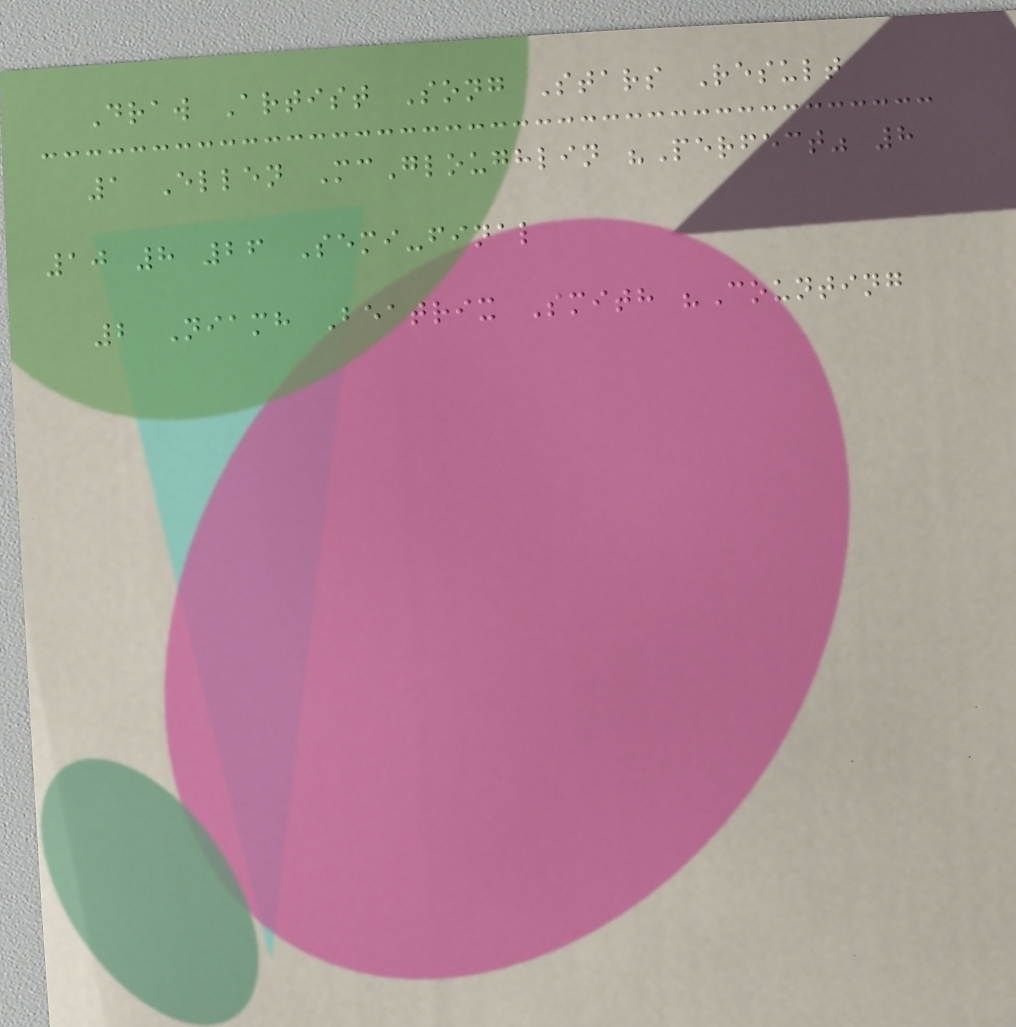Draw Artist Song Stars Result
1 Ellen McGloughlin "Perfect" 8
10 8 26 Semi-final
2 Niamh Beatrix Smith "Counting
